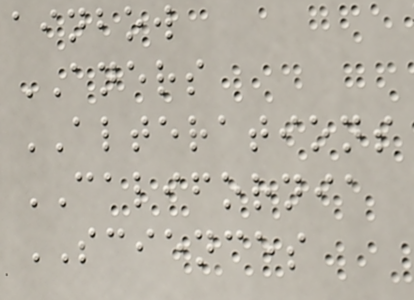ainbow
ANERS
ALTERATIONS
CALIFORNIA
SCIENCES
